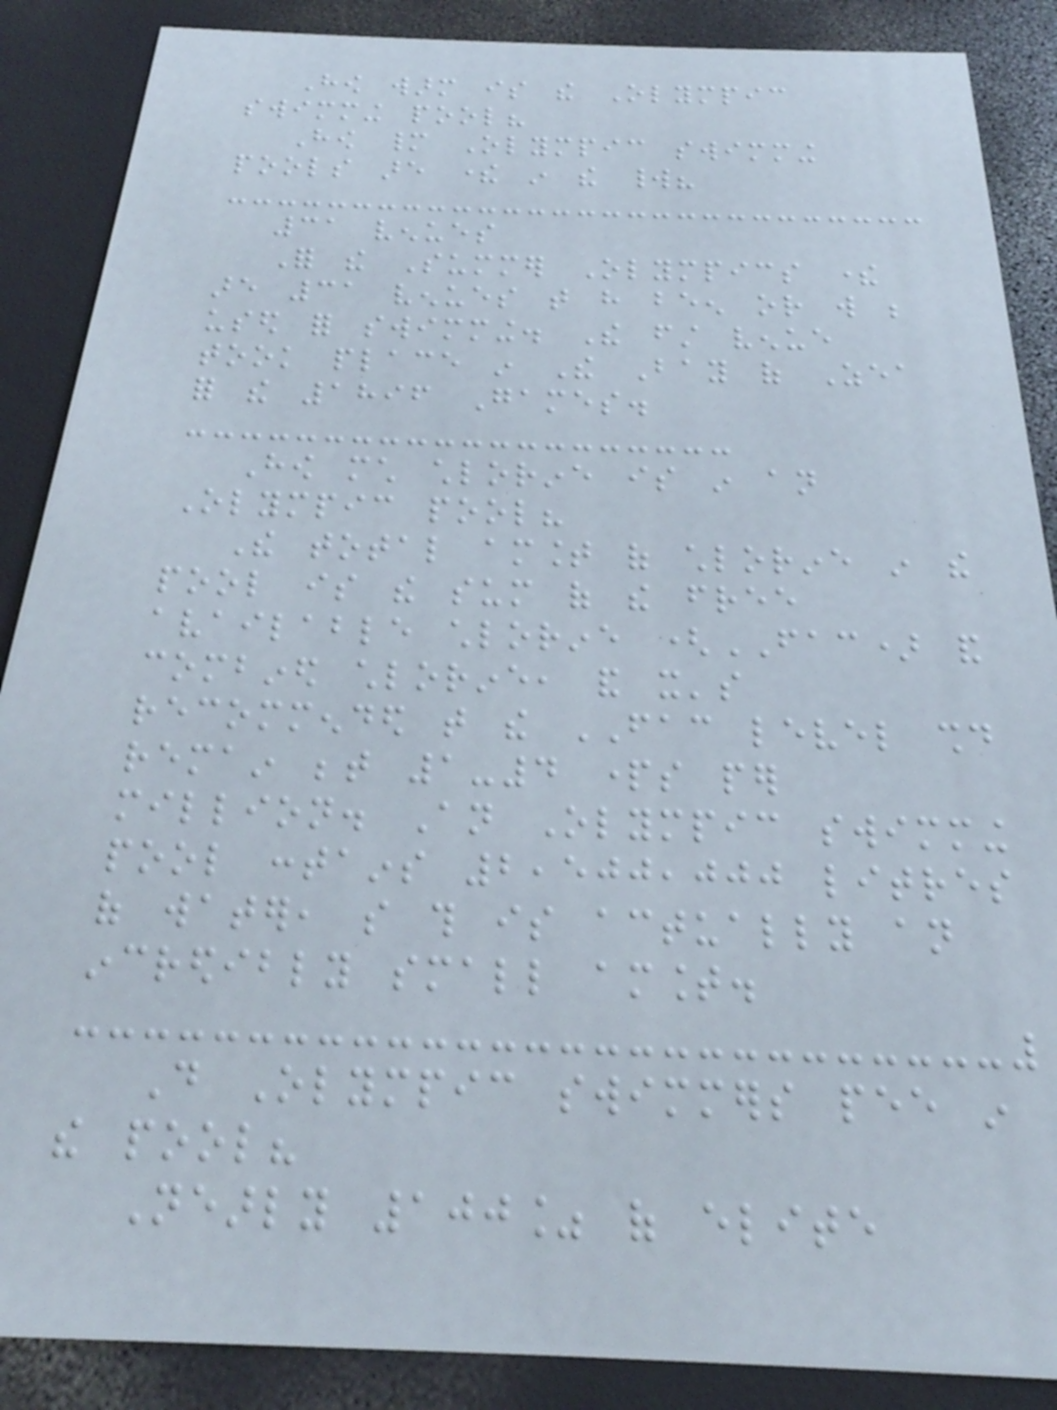How warm is the Olympic
swimming pool?
How many Olympic swimming
pools are there in the world?
31 venues
For the Summer Olympics there
are 31 venues that have been or will be
used for swimming. The first venue
took place in The Bay of Zea
for the 1896 Games.
How much chlorine is in an
Olympic pool?
The total amount of chlorine in the
pool is the sum of the free
available chlorine (FAC) and
combined chlorine, and it's
recommended that the FAC level should
remain between 1-4 parts per
million. An Olympic swimming
pool contains 2,500,000 litres
of water, so this is actually an
incredibly small amount.
Do Olympic swimmers pee in
the pool?
Nearly 100% of elite
